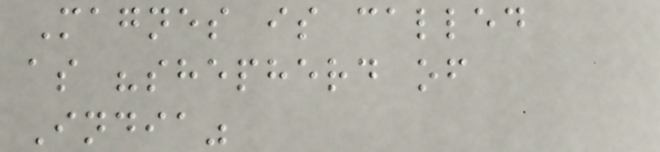Magnes is called
as "shepherd of
India"
